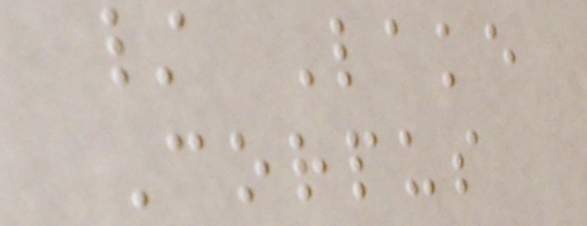/ Lake
Corpus
